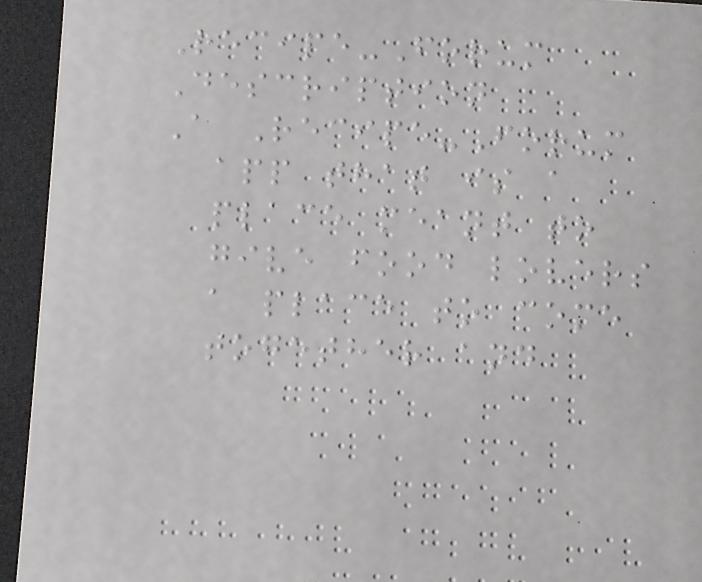Recipe-Forum
Description
A Recipe-Forum
app that is a
place meant to
give food lovers
a place to come
together and
